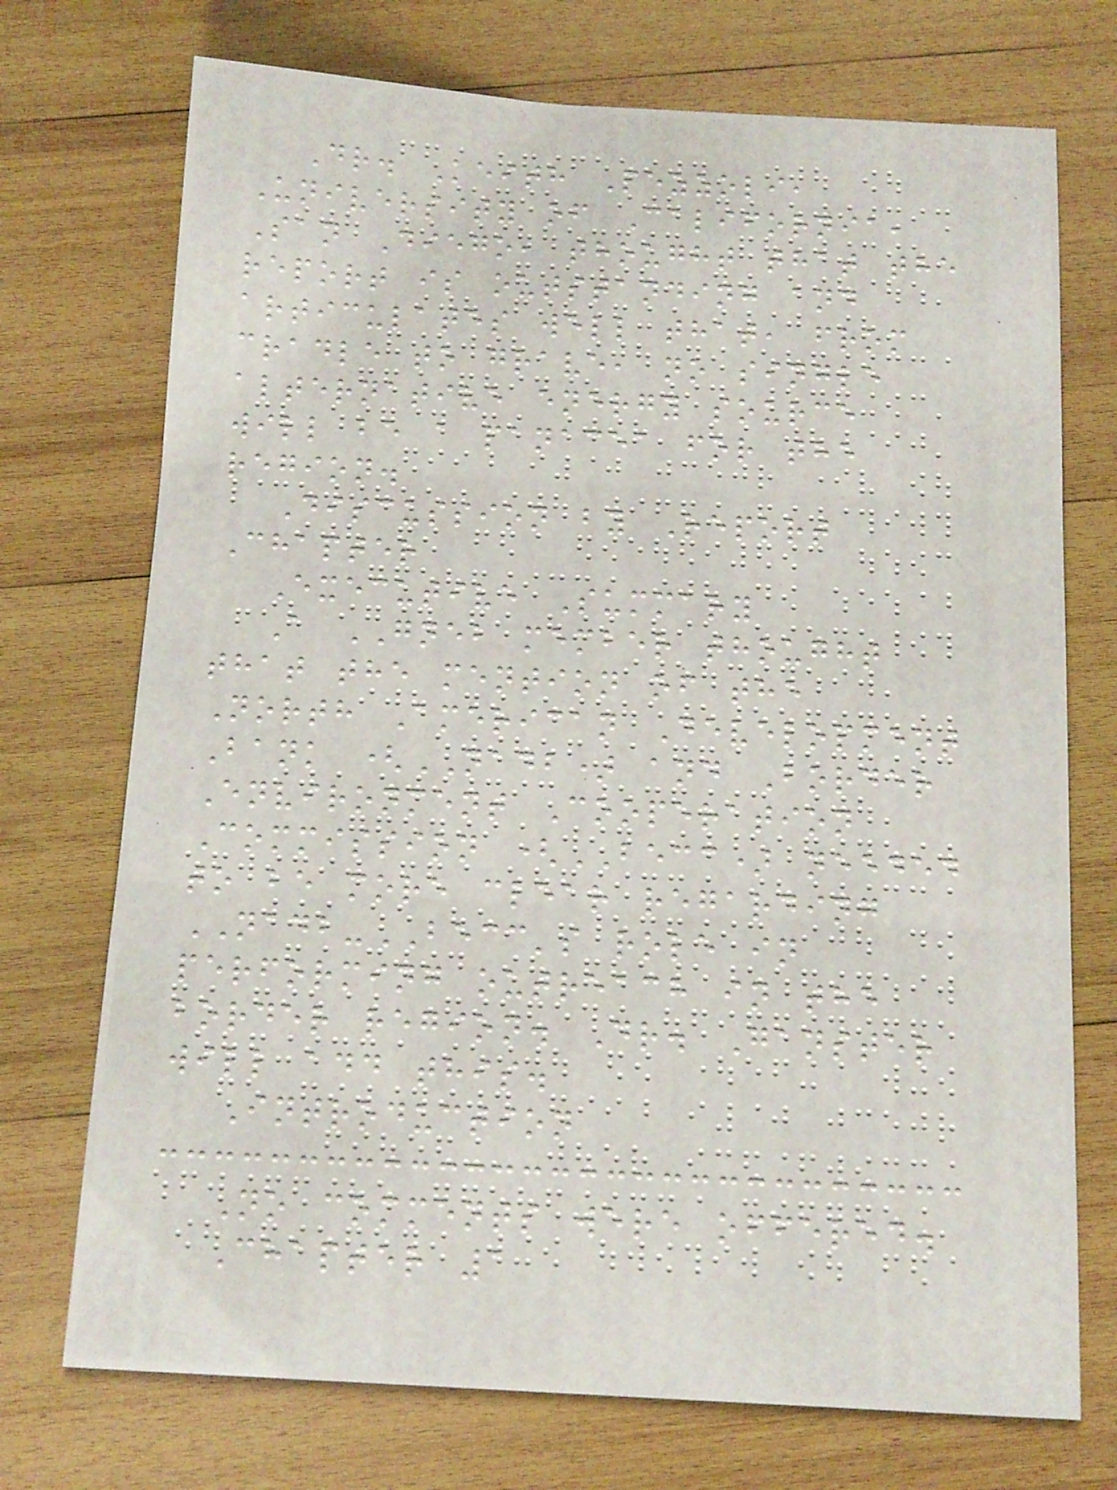Dr. Keith Pezzoli,
University of California,
San Diego, thought that the
report is outstanding and
articulates well that, from
cradle to grave, no single
alternative energy source
will be a panacea for the
region.
Discussion by Report
Chapter
Executive Summary
A GNEB member thought
that the mention of the
North American Development
Bank (NADB) and Border
Environment Cooperation
Commission (BECC) needed
to be more clear regarding
NADB-BECC's role in
performing outreach in the
border region. Dr. Ganster
will add this.
Introduction
No comments were offered.
Chapter 1
